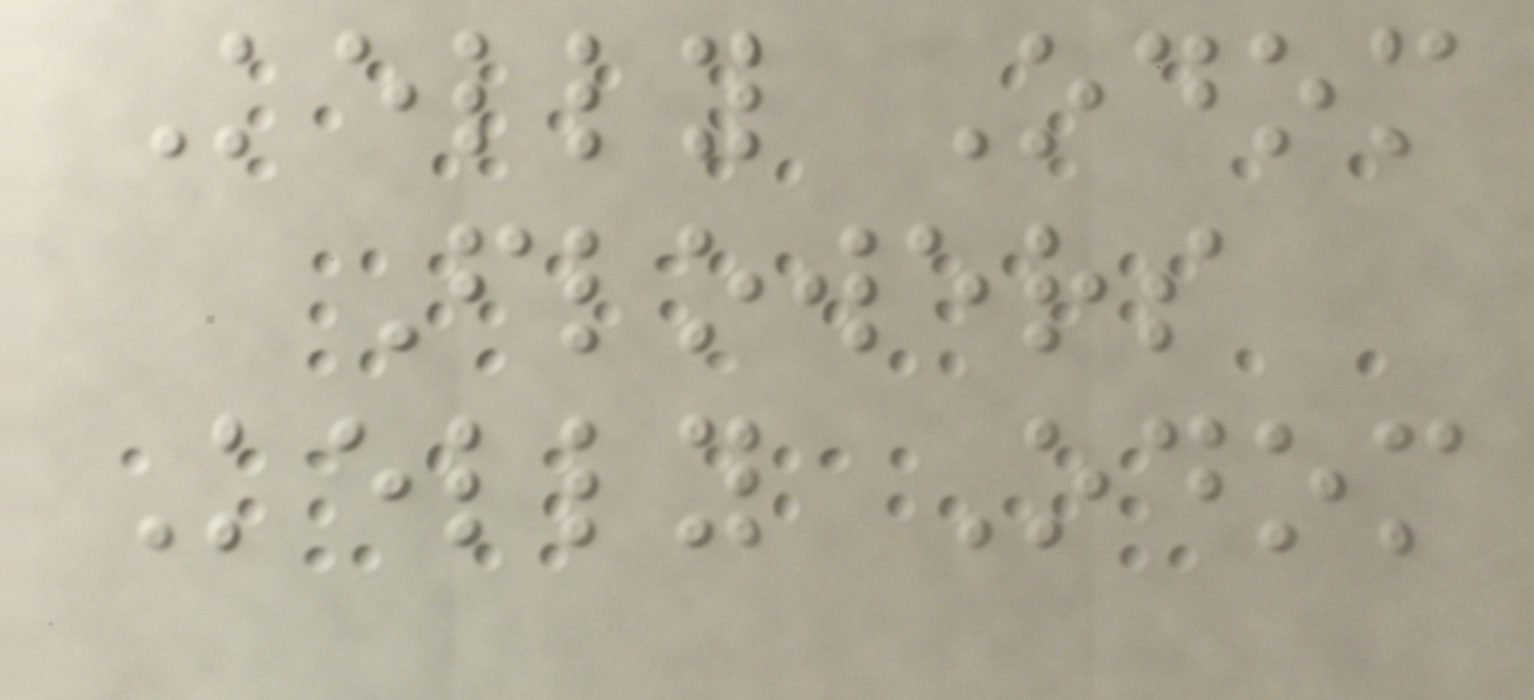Kelly Odom
Flowers
Kelly Odom
